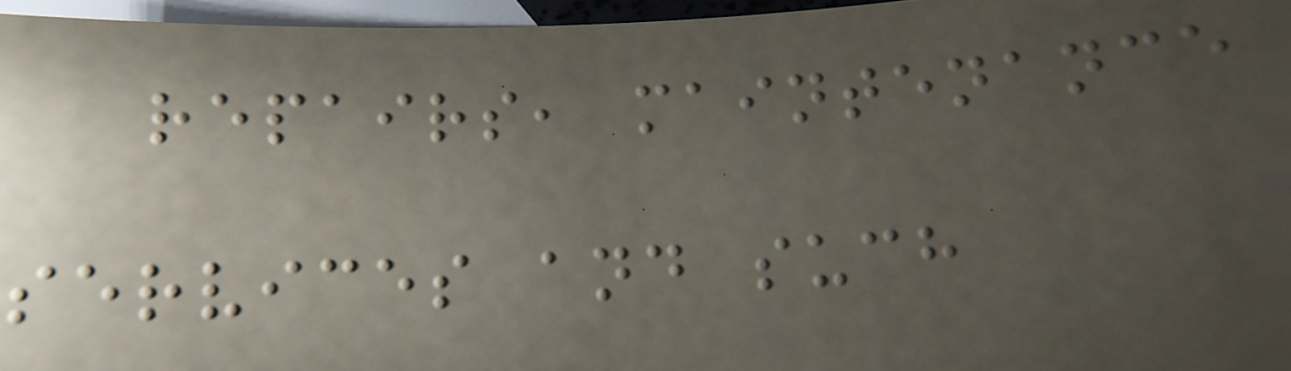repairs, maintenance
services and such
